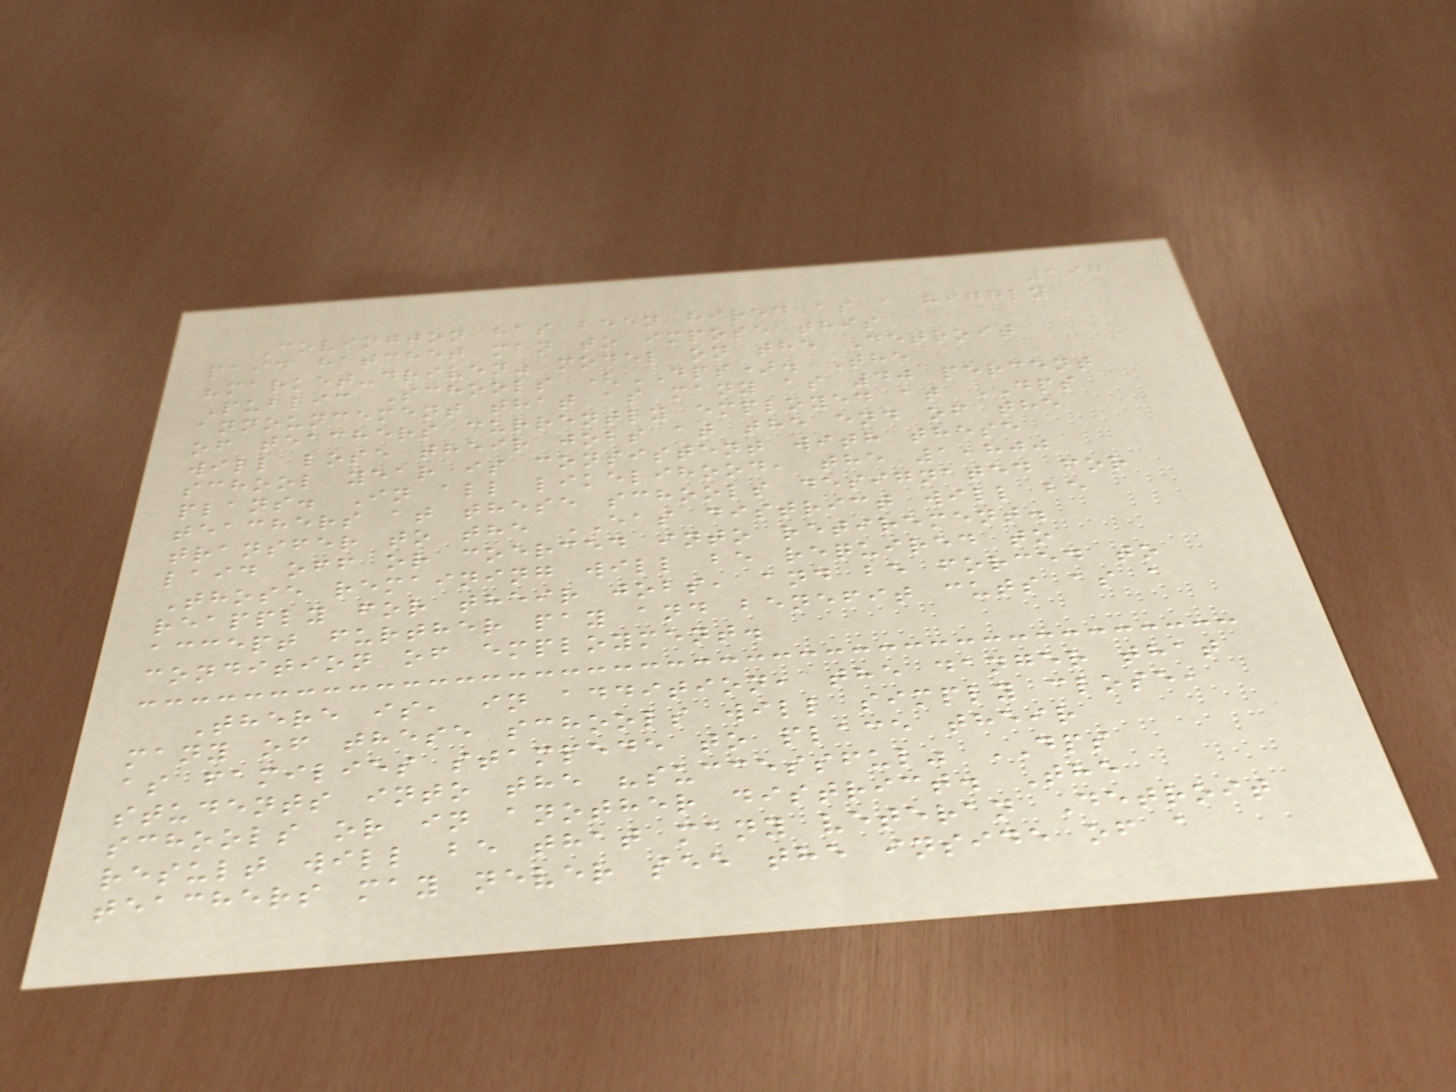197
Covington has been hired as a highly
paid hatchet man to impose this
"market-driven" model on the Detroit
Public Schools (DPS). The
announcement that as many as 40 percent
of teachers currently employed at DPS
will lose their jobs at the end of the
school year is consistent with these
plans. In all likelihood, the 1,800
teachers at these schools designated for
transfer to the EAS district will be
laid off or coerced into retirement.
Those remaining will be required to
reapply for their jobs, and be forced to
accept further pay and benefit cuts as a
condition of employment.
There is, in addition, the danger that
many of these schools will simply close,
as families stampede to place their
students into the "successful" DPS
schools or in another district. The
result will be that many veteran Detroit
teachers may never see the inside of a
